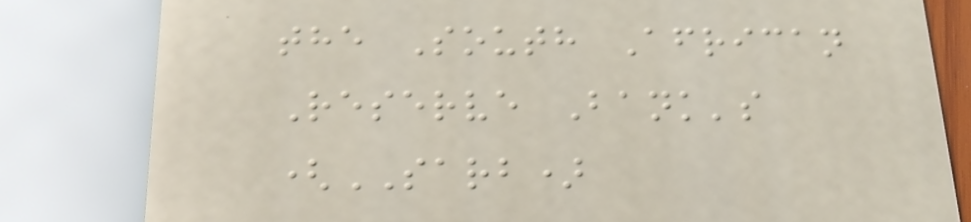the South African
Reserve Bank's
(SARB)
